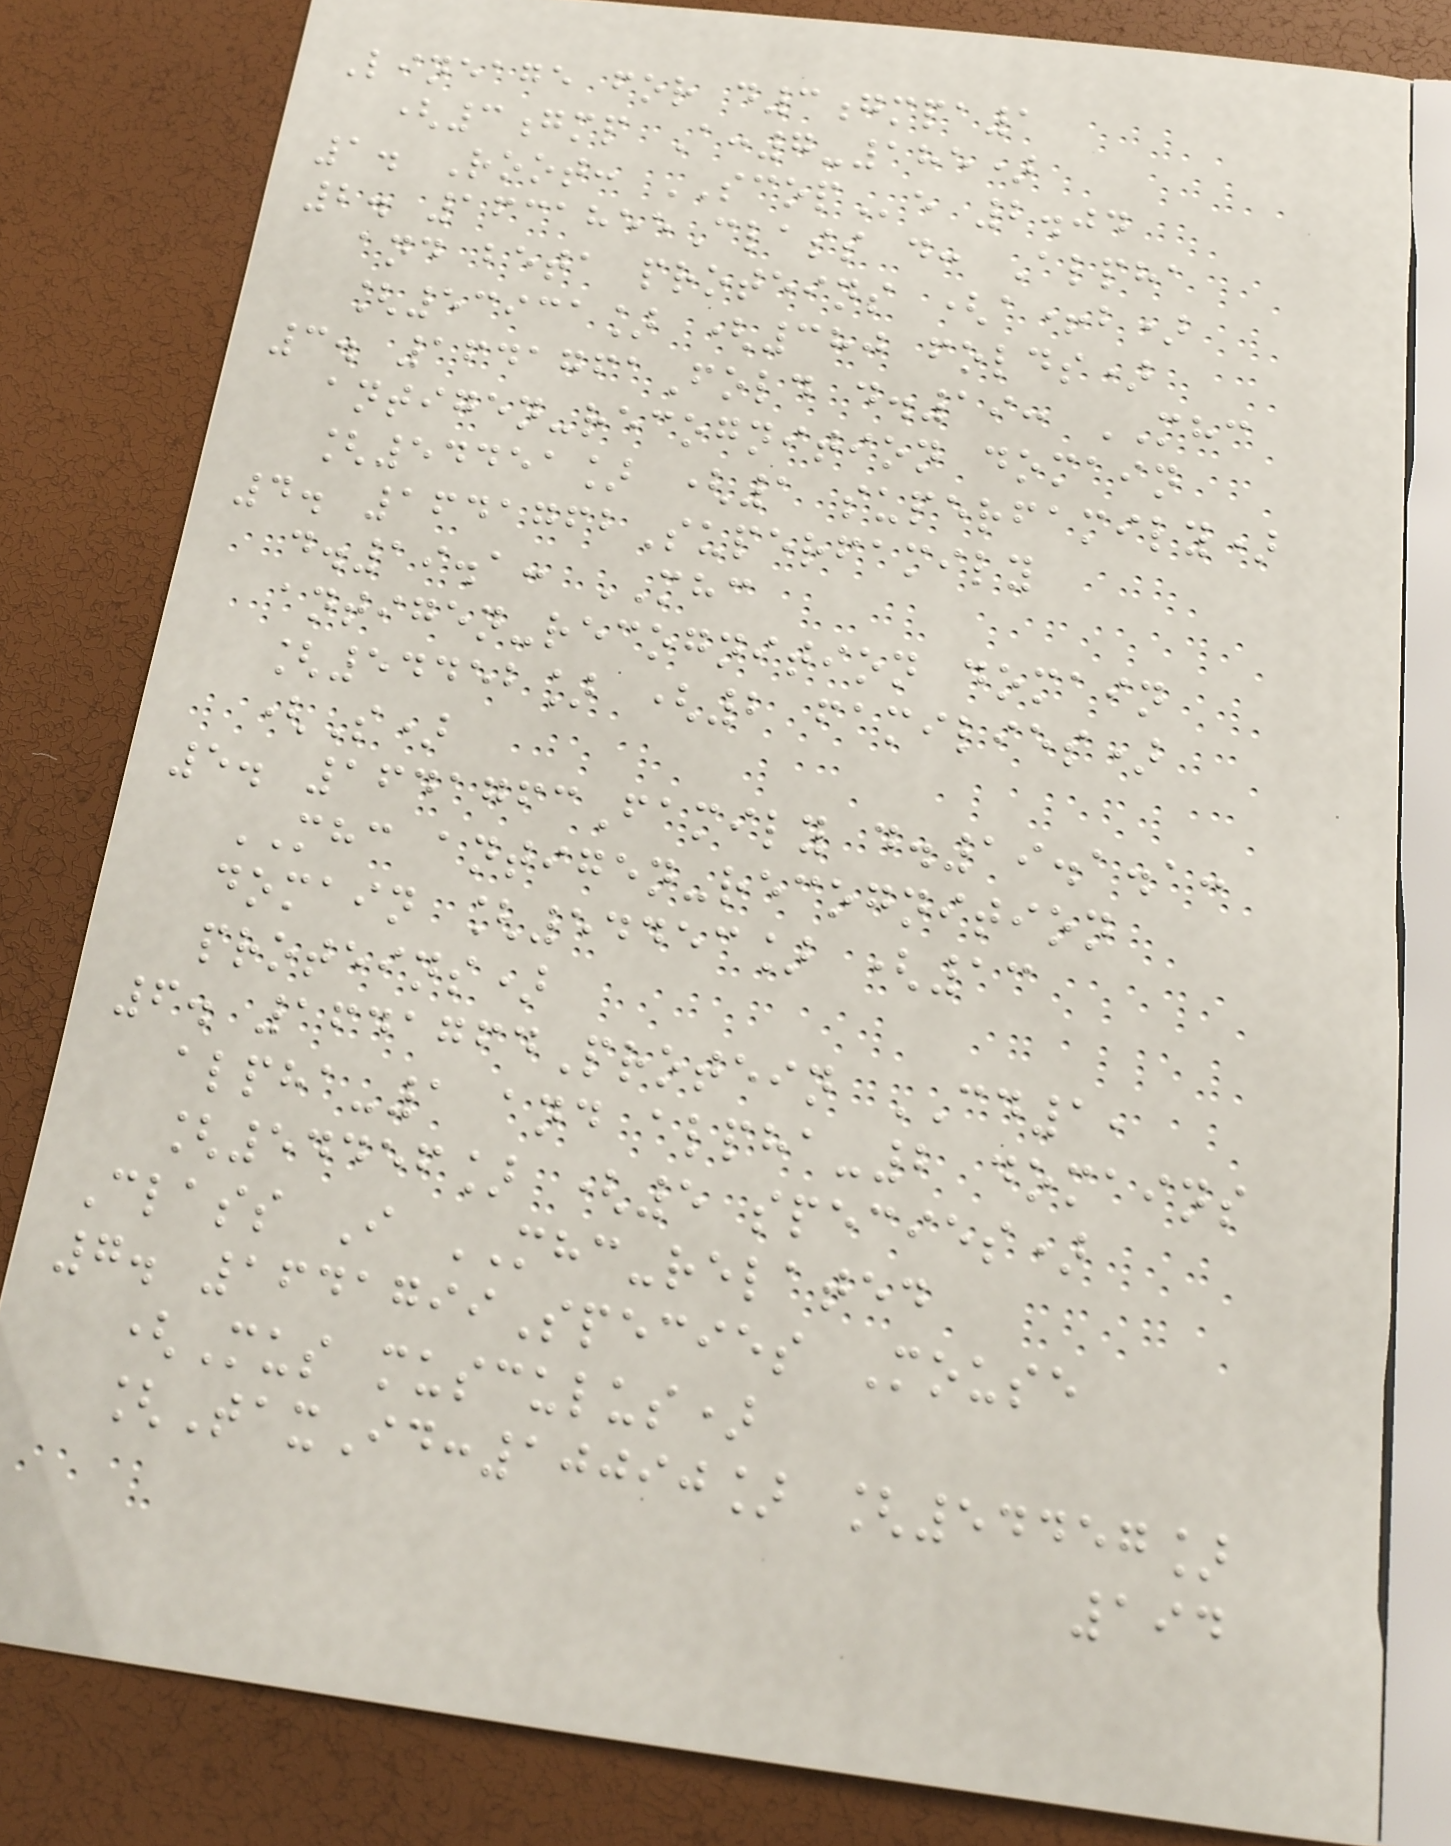Lineage for d3gmpa1
(3gmp A:7-185)
1. Root: SCOPe 2.04
2. 1631855Class d: Alpha
and beta proteins (a+b)
[53931] (380 folds)
3. 1641761Fold d.19: MHC
antigen-recognition domain
[54451] (1 superfamily)
4. 1641762Superfamily
d.19.1: MHC
antigen-recognition domain
[54452] (2 families)
(S)
5. 1641763Family d.19.1.1:
MHC antigen-recognition
domain [54453] (13
proteins)
6. 1641764Protein CD1,
alpha-1 and alpha-2 domains
[54456] (5 species)
Class I MHC-related
7. 1641799Species Mouse
(Mus musculus)
[TaxId:10090] [54457]
194
